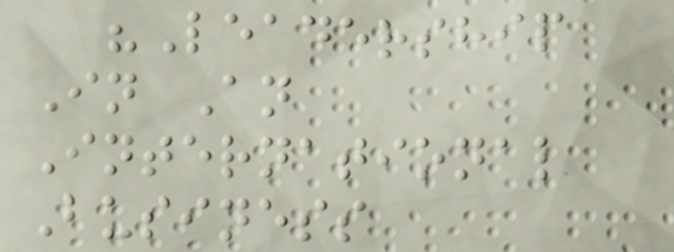"Leadership
In An
International
Business
